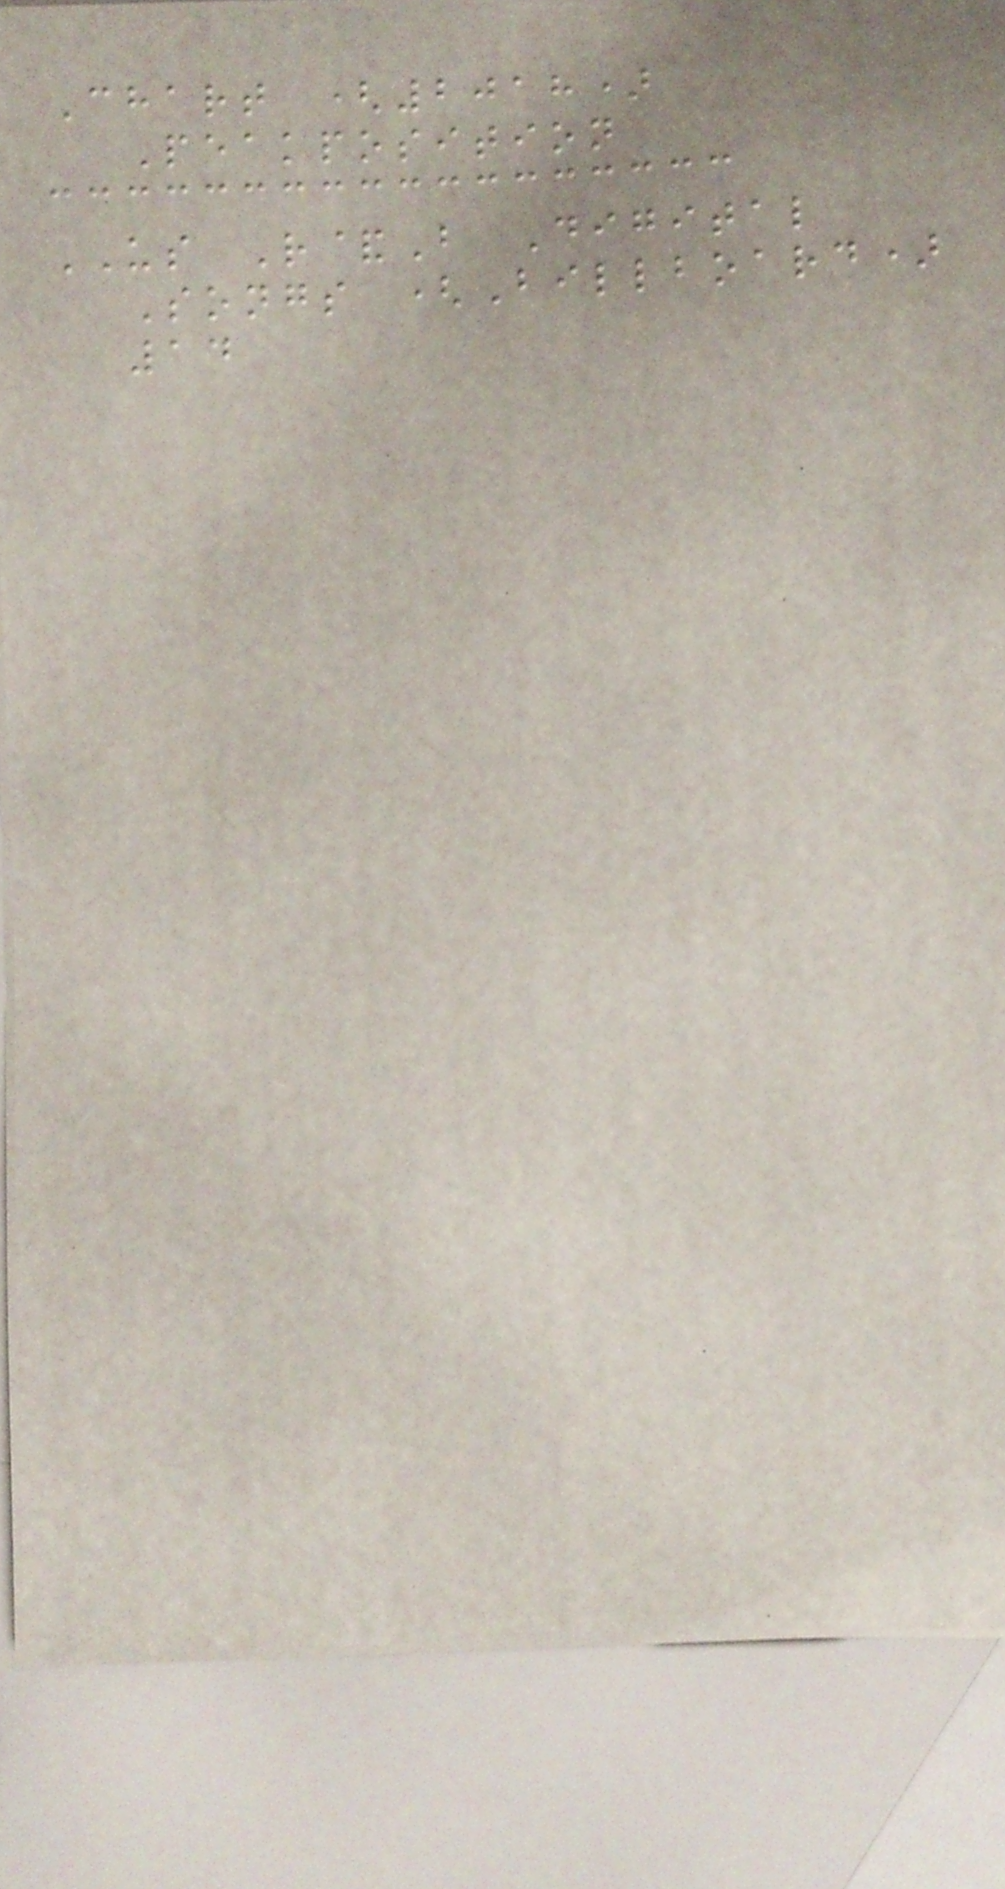Chart (2018)
Peakposition
US R&B Digital
Songs (Billboard)
14
